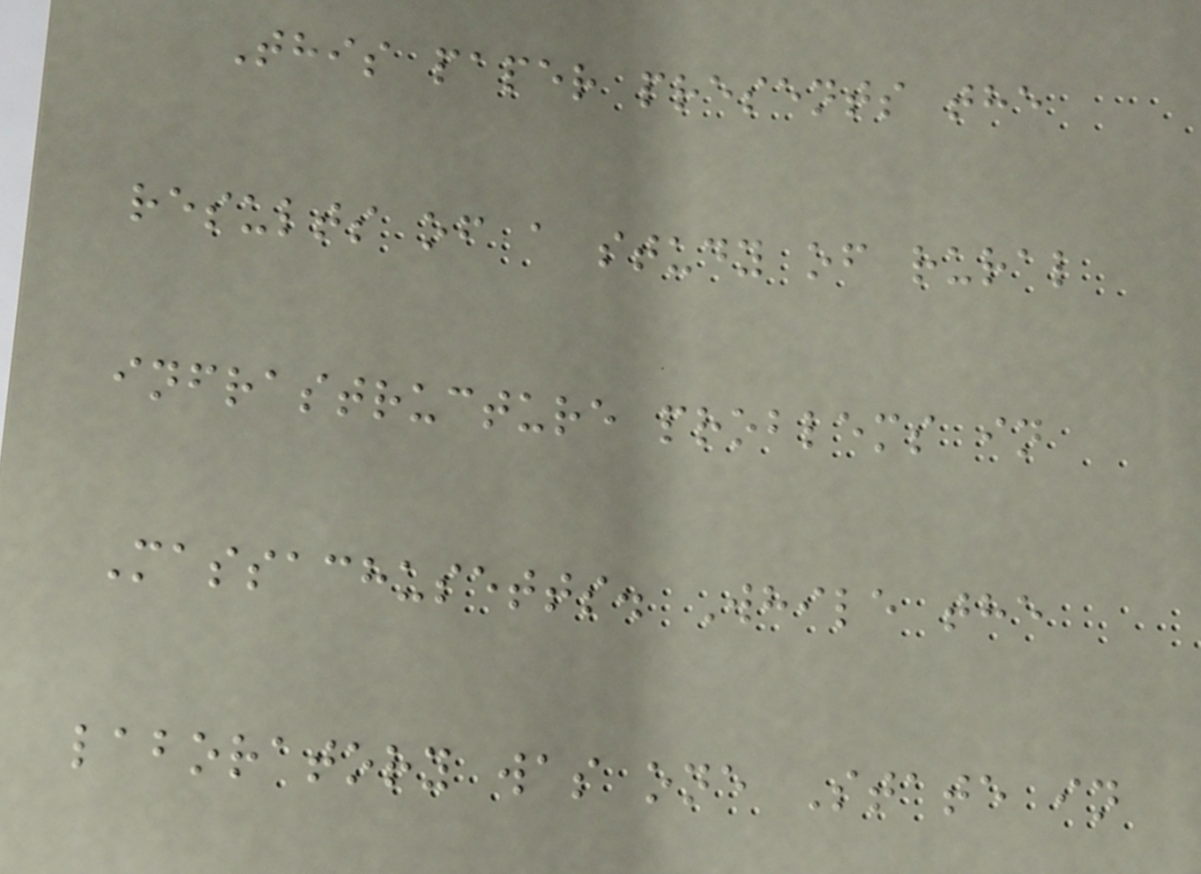This paper presents the
results of a study of rural
infrastructure problems in
Massachusetts. While the
laboratory was one State in
